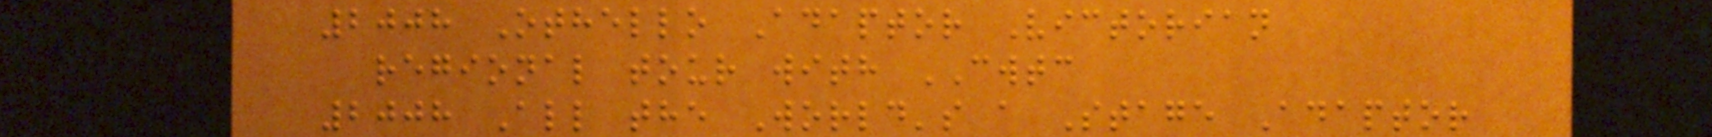2008 Othello Adaptor Victorian
regional tour with CWTC
2008 All the World's a Stage Adaptor
